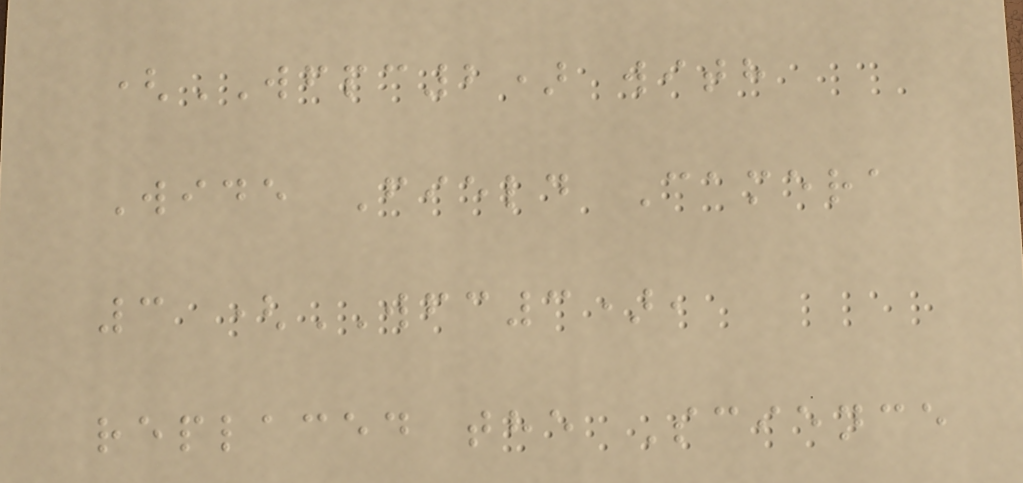(WFPC2) with
Wide Field Camera
3 (WFC3),
replaced the Science
